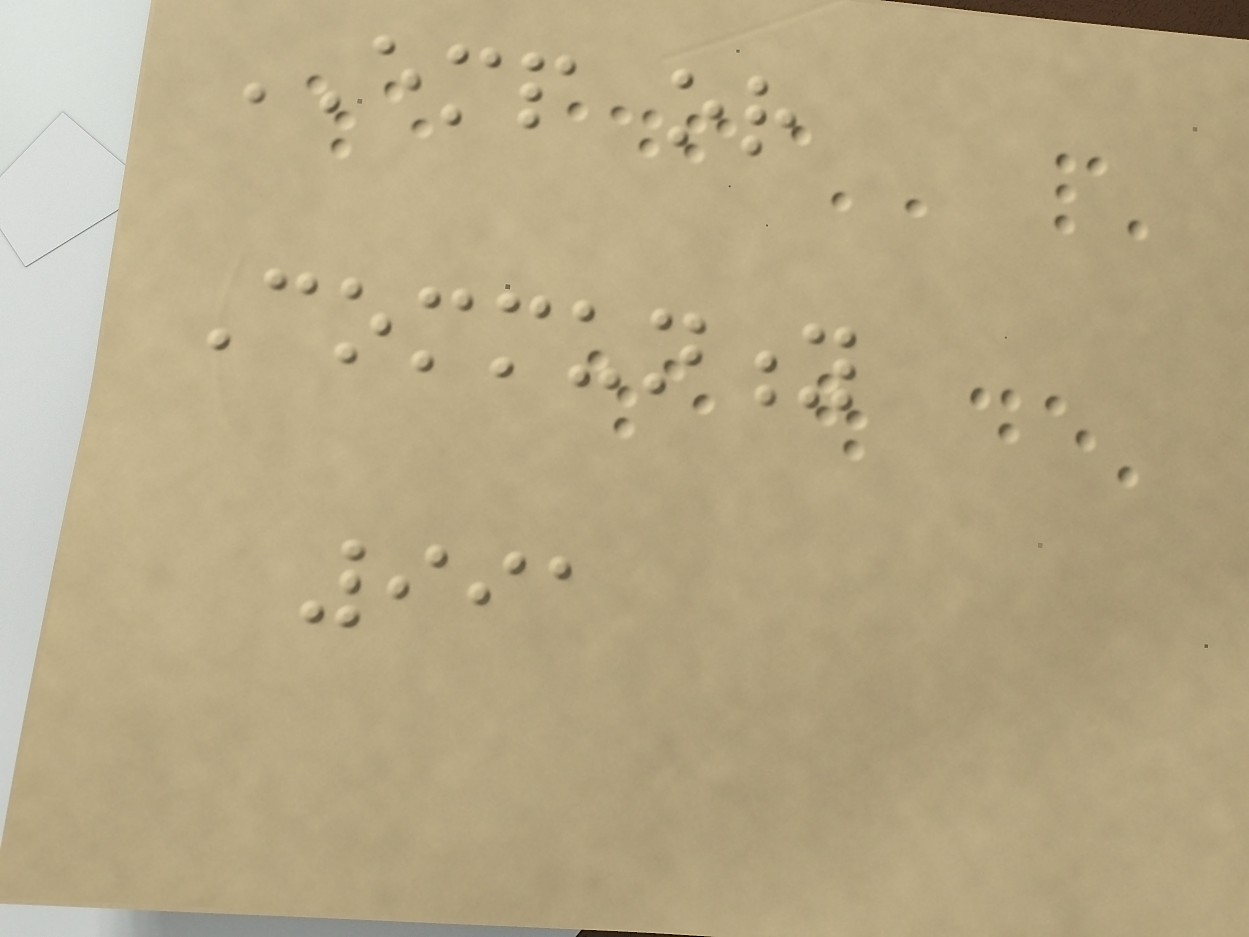EMP or
Community
991
